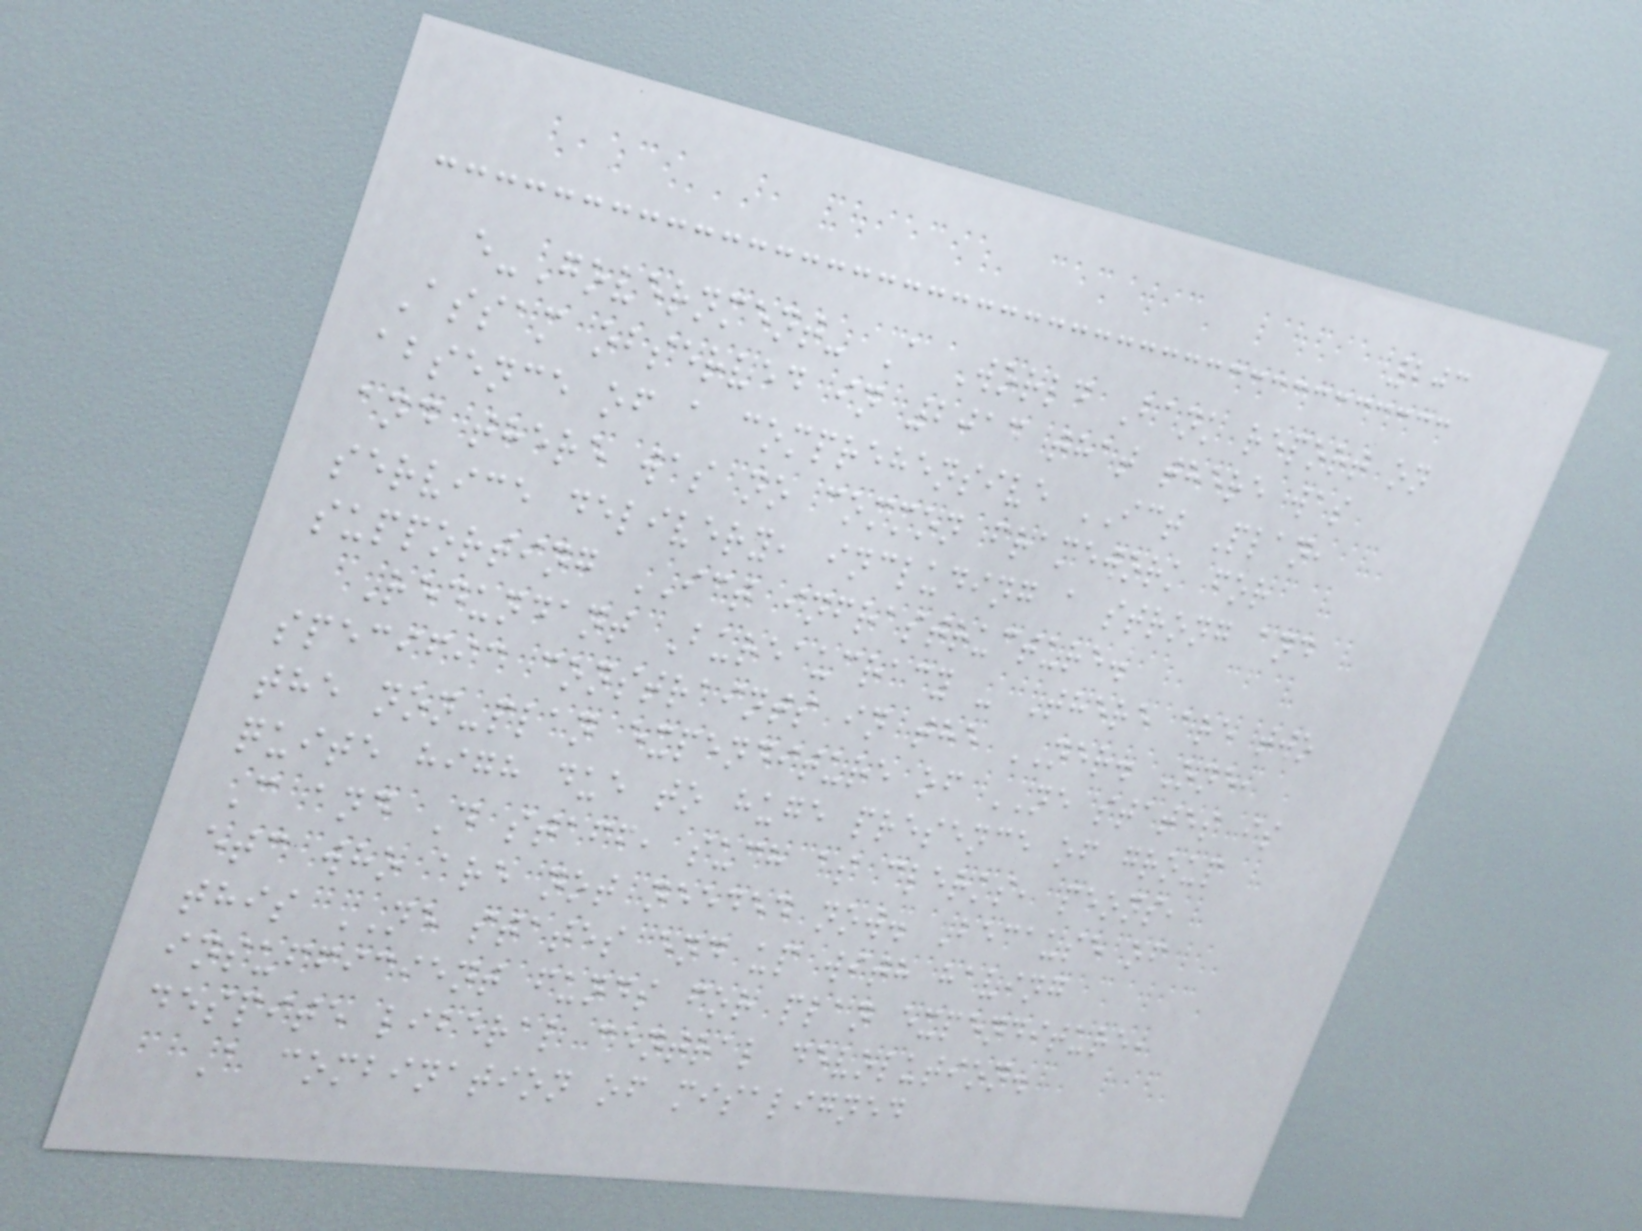203
e-Government- A World Bank report on
Assam observed in 2014 that there was
absence of a comprehensive ICT Plan,
and there was no common framework for
service delivery, including a strong and
supporting ICT infrastructure.
Redundant Bureaucracy - There are two
specific constraints in the NER. One,
the non-plan expenditure of NE states is
quite high due to huge presence of group
C and D staff, such as clerks, peons,
etc who are not needed now. Because of
this NE states end up with having
insufficient funds for plan expenditure,
despite liberal central devolution.
A combination of misaligned
